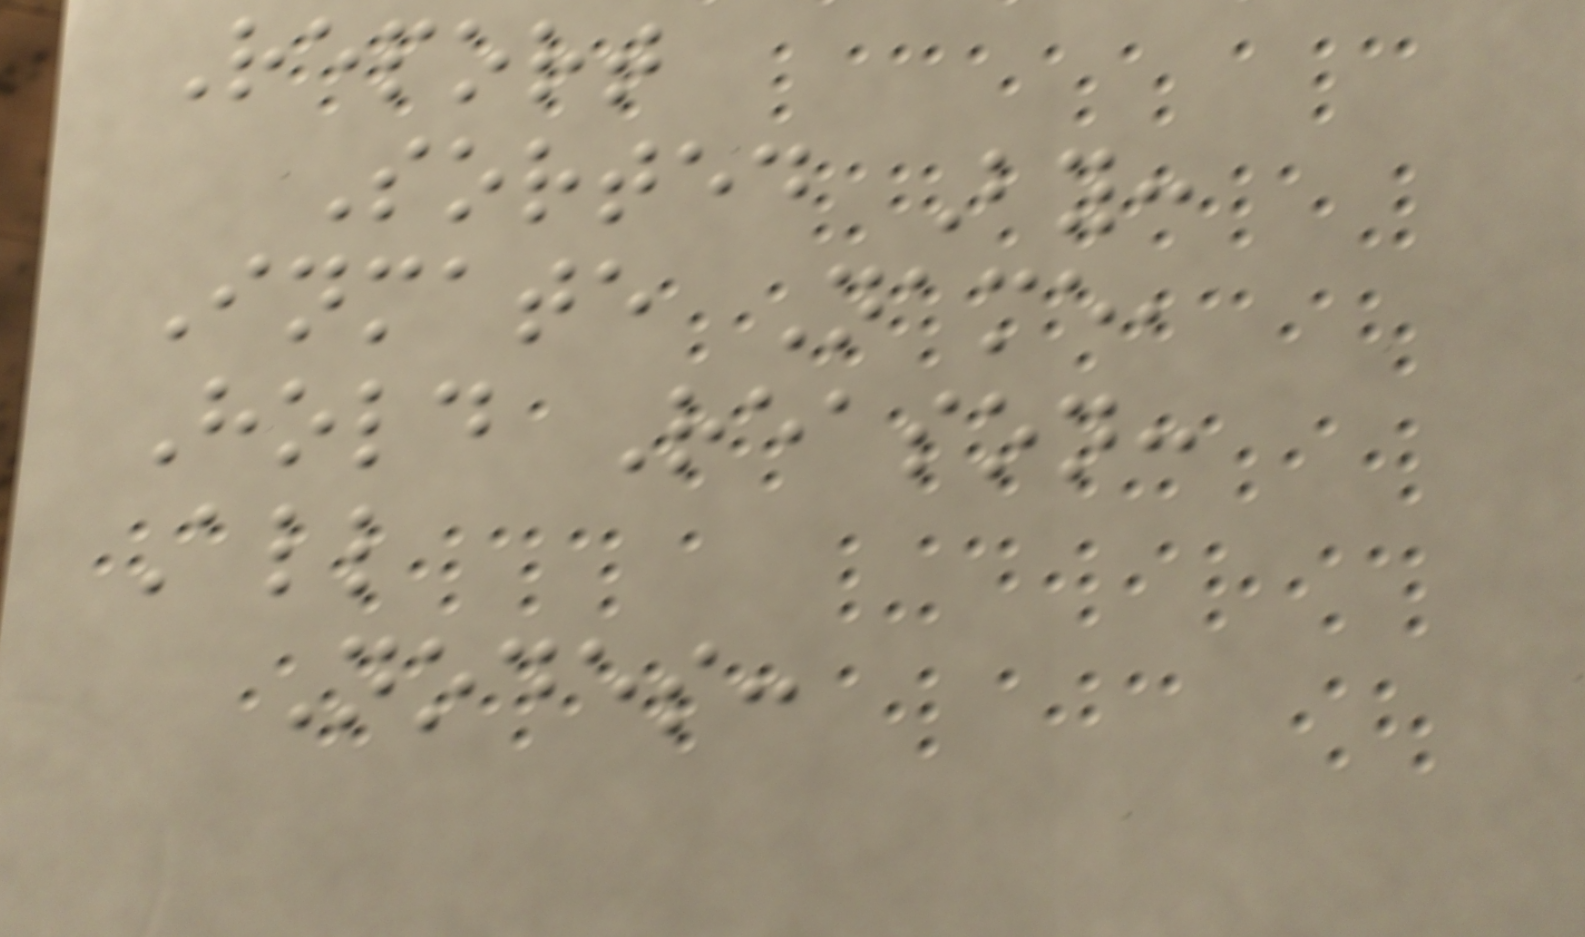Report
Sorted By:
Inmate Name,
Hold Reason:
All
Nodes:
